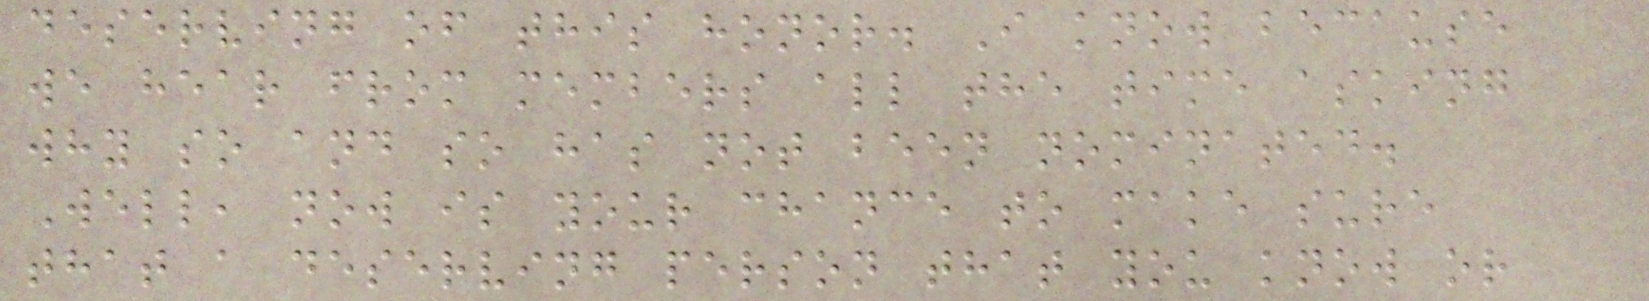deserving of this honor. I know because
we hear from members all the time asking
why so and so has not been nominated.
Well, now is your chance to make sure
that a deserving person that you know or
